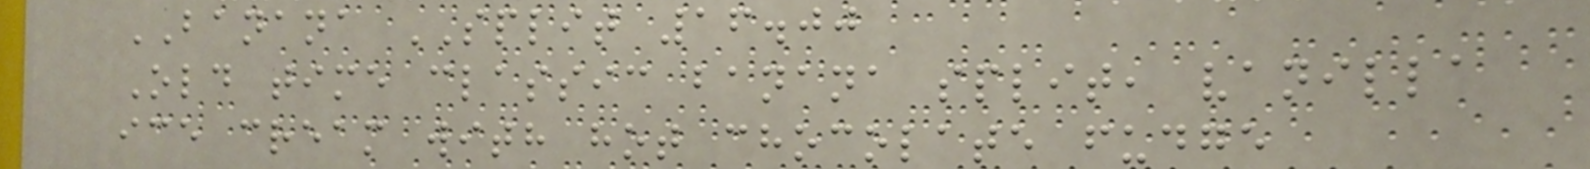BANANA SPLIT 16.00
Old time classic banana split, vanilla
ice cream with hot chocolate fudge
